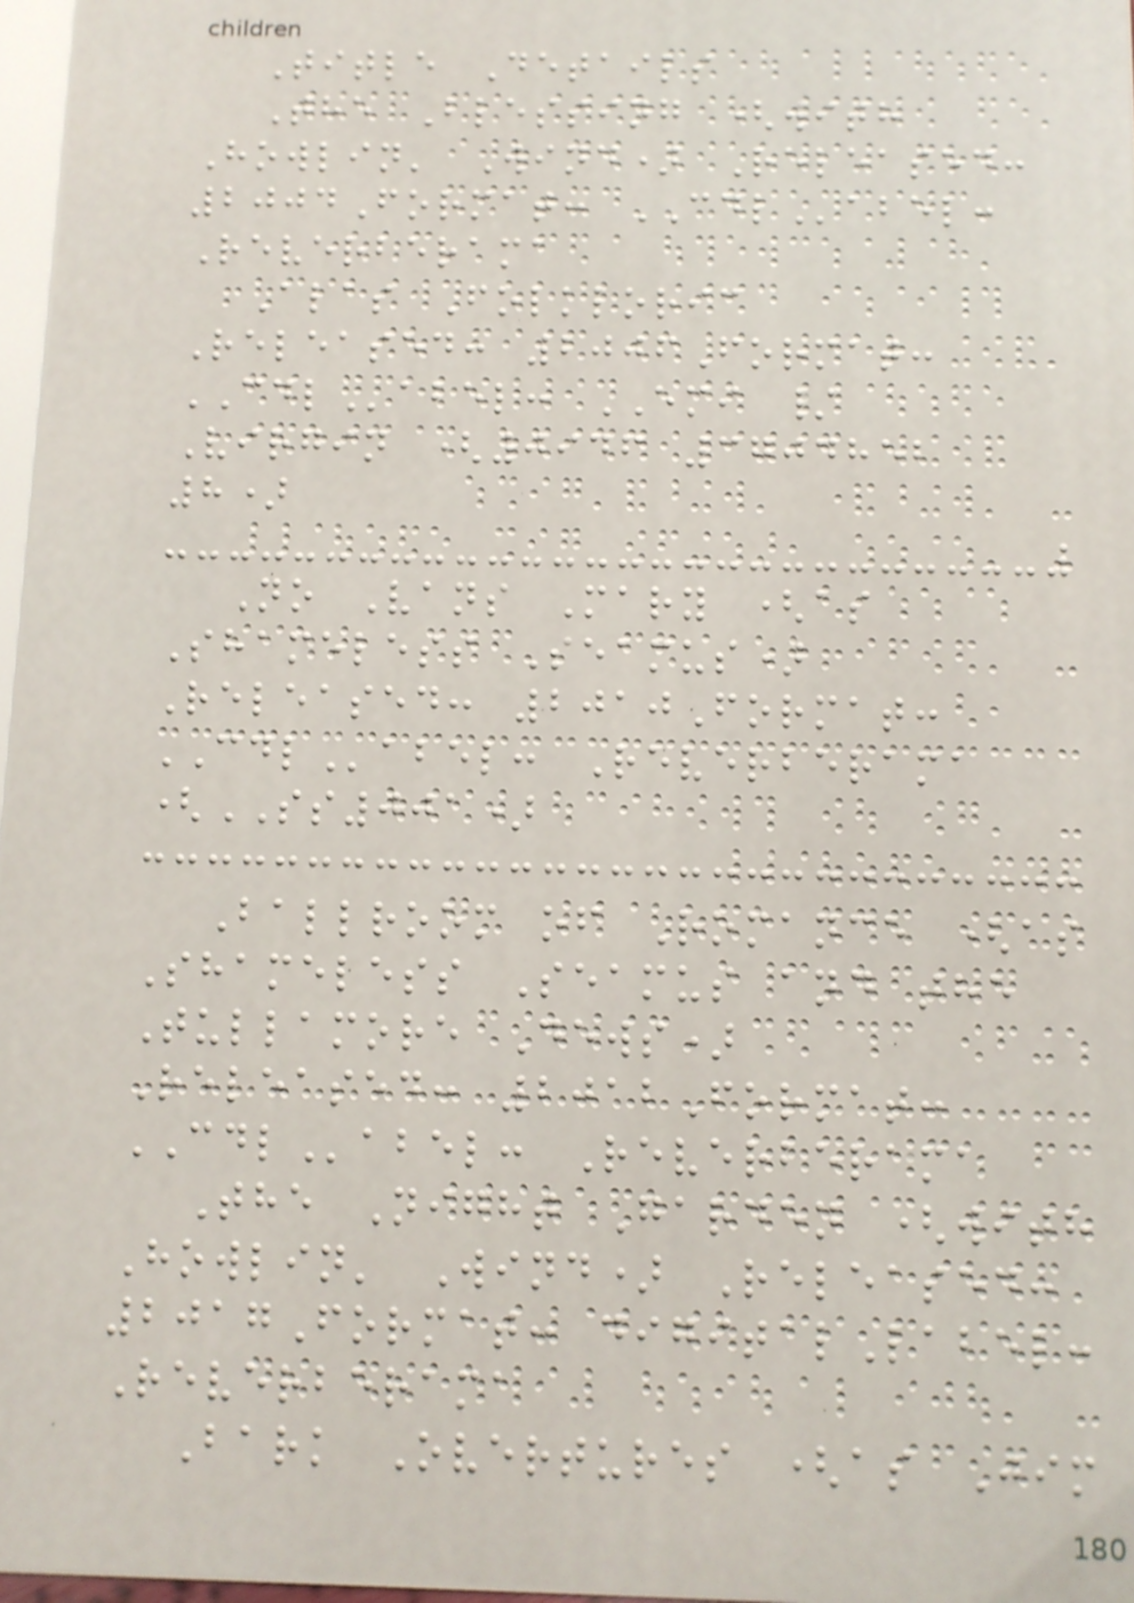Title Details
The Blessing (with
Howlin' Wind) Released:
2004Format: CDLabel:
Reverberama
Alas Folkloric
Released: 2006Format:
CDLabel: EMI /
Virgin (0946 3704852
8)
No Vans Mary (as
Shameless Seamus)
Released: 2010Format:
CDLabel: Reverberama
(SS001)
Ballroom of Romance (as
Shameless Seamus and the
Tullamore Dews)
Released: 2012Format:
CDLabel: Reverberama
The Night Garden (with
Howlin' Wind) Released:
2017Format: digitalLabel:
Reverberama
Bark Overtures (as Jim
